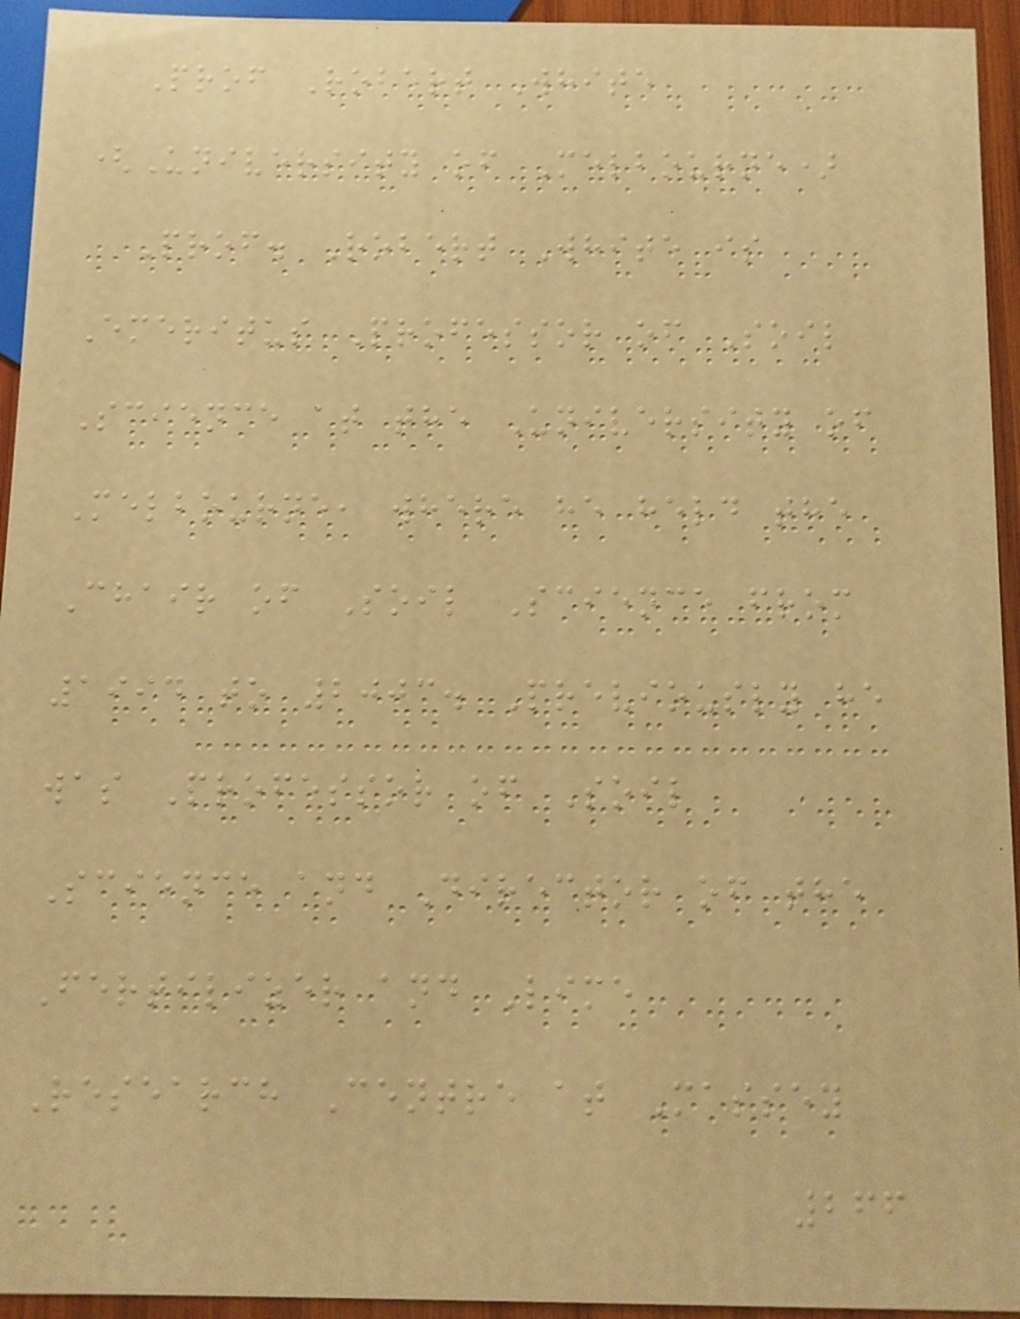Prof Robert White
(University of Melbourne)
Prof. Robert White is
Emeritus Professor of Soil
Science at the University of
Melbourne, where he held the
Chair of Soil Science from
1994 to 2003. Previously he
was Professor of Soil
Science and Director of the
Fertilizer and Lime
Research Centre at Massey
266
